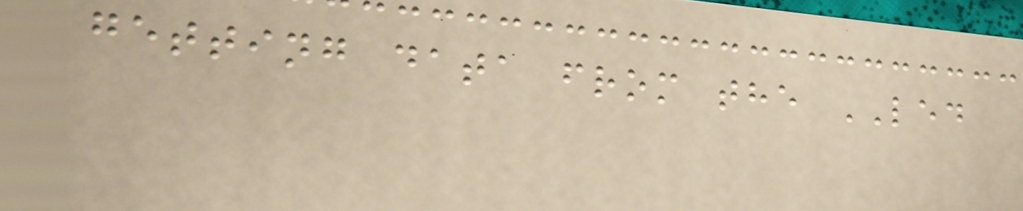getting data from the LED
